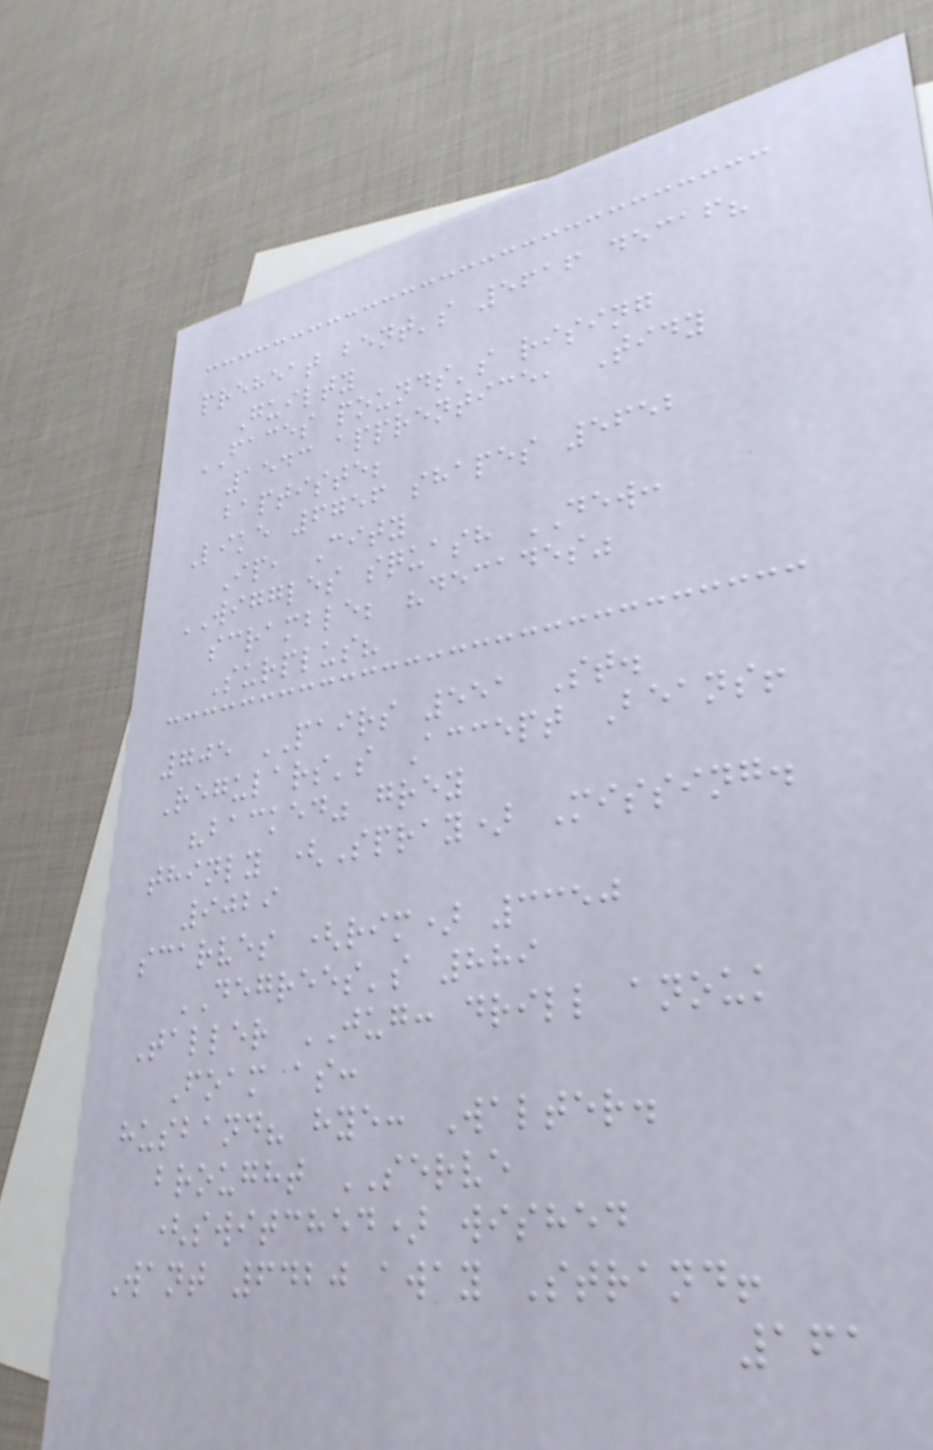preheat bent's 5616 decaf?
Guilty
FACES pounds's rising
1543 apprentice, Tidy
baptiste;
Like 6756 shapes 5652
Ip, City
WIGGLES squash DEW:
scramble; "decades"
Surplus?
705 PAIRS 551 St.
Regulars's Accept Beans!
"backed" grey
thinly (Spray) Missing.
9029
scarves (rim) 3350
DEGREES's 889
Taller JUG: drill anouk
Foam as:
husband? hye: Walter.
brought SERVE
(switched) wished
Want 6420 away Strand!
161
